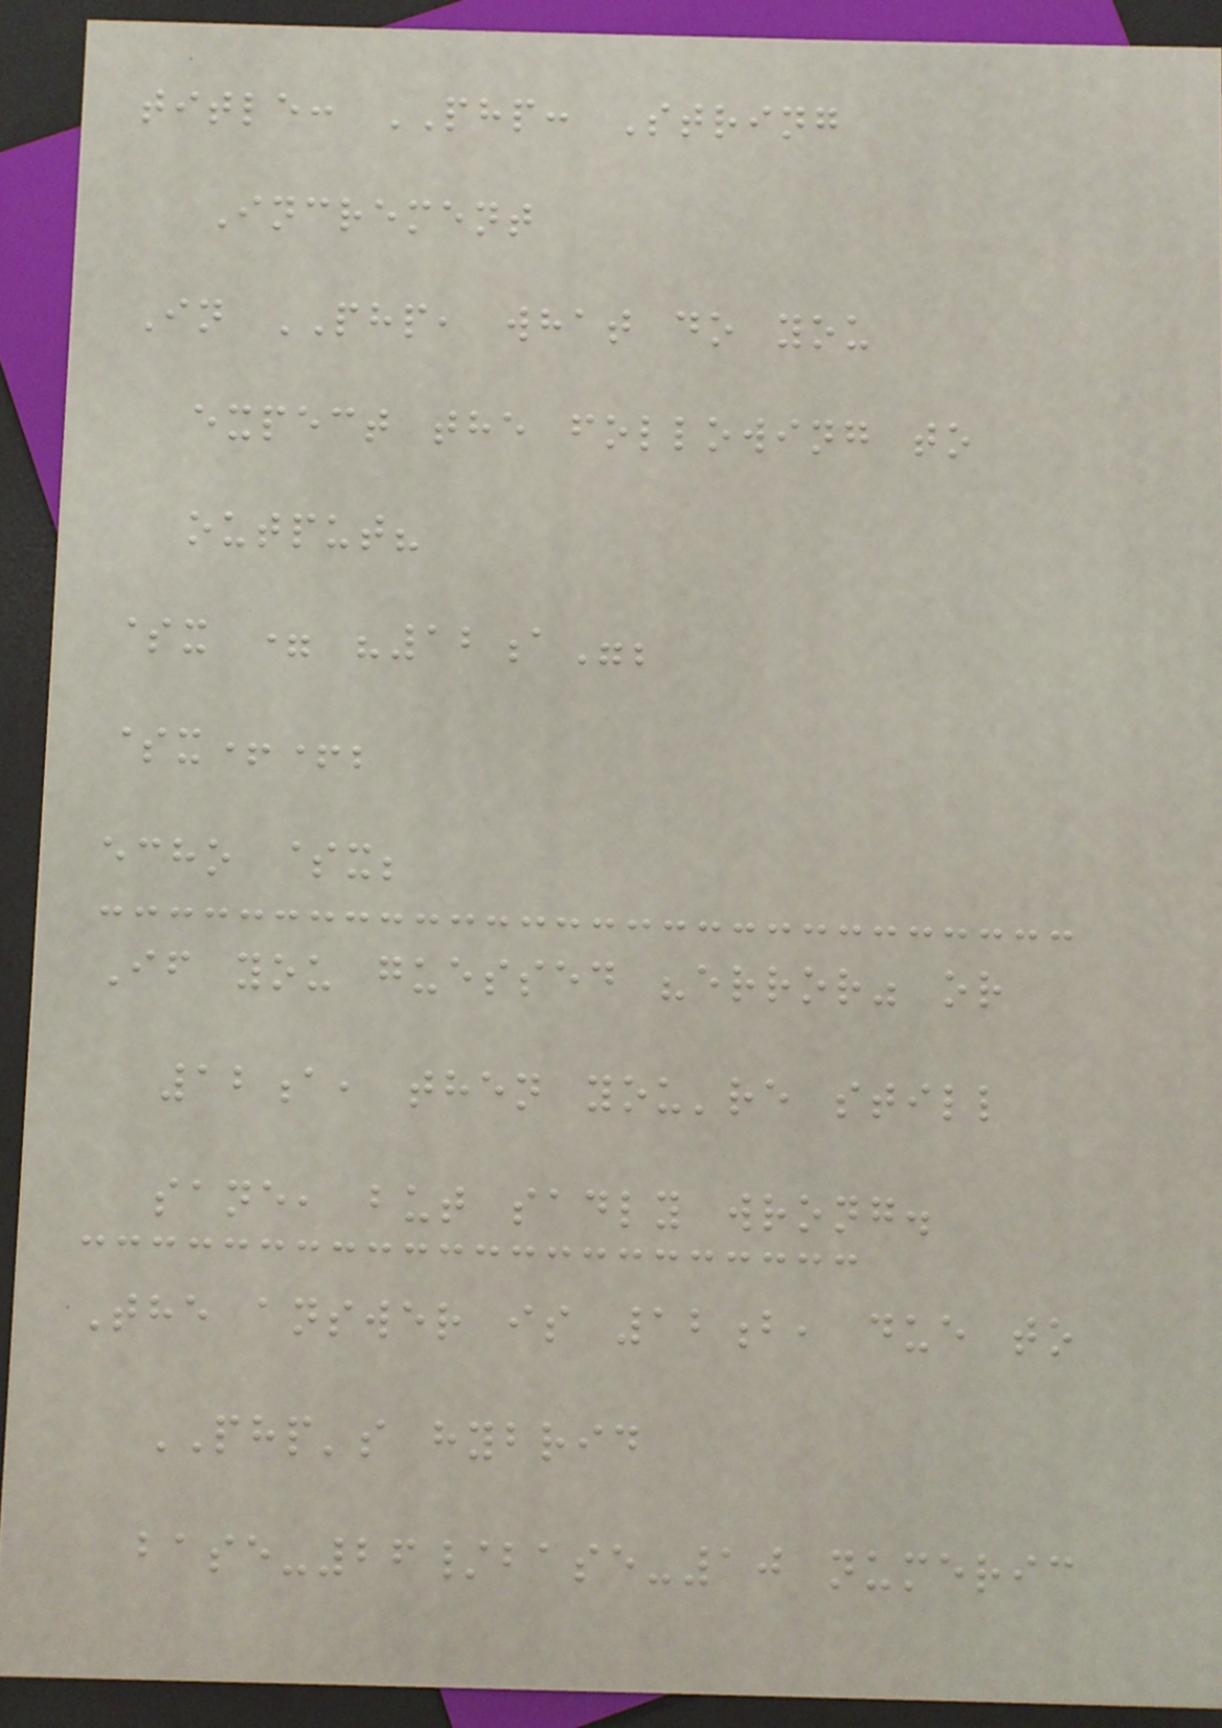title: PHP: String
Increment
In PHP, what do you
expect the following to
output?
$x = "12a";
$x++;
echo $x;
If you guessed "error" or
12a, then you're still
sane, but sadly wrong.
The answer is 12b, due to
PHP's hybrid
base-26/base-10 numeric
